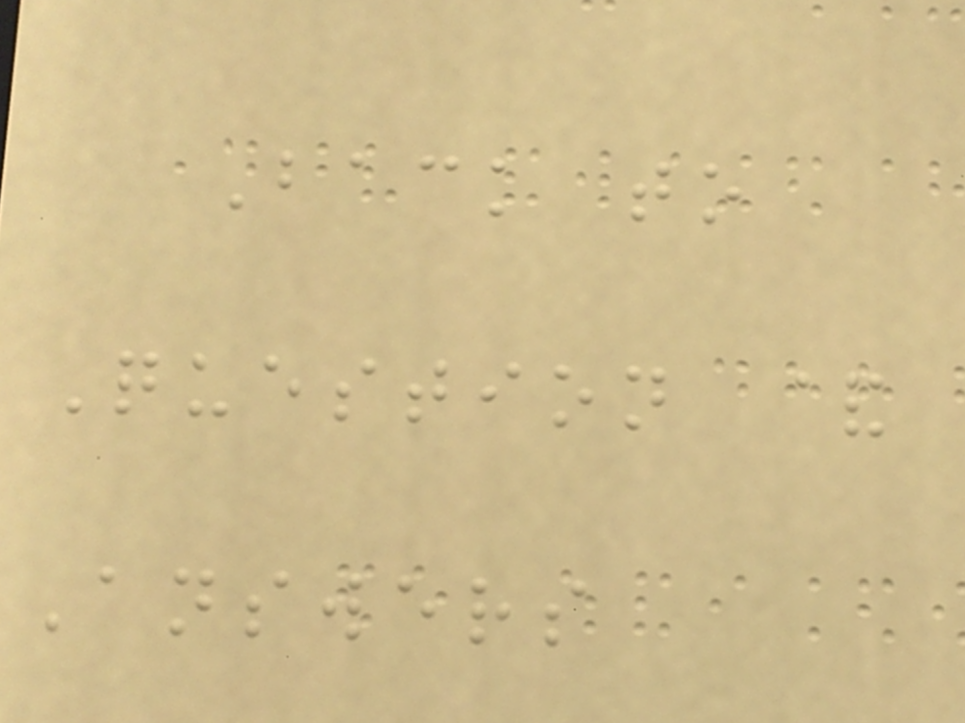Back to
Question &
Answers
